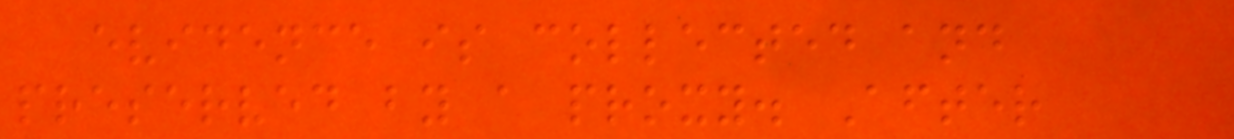evidence is collected and
preserved by a proxy. After
